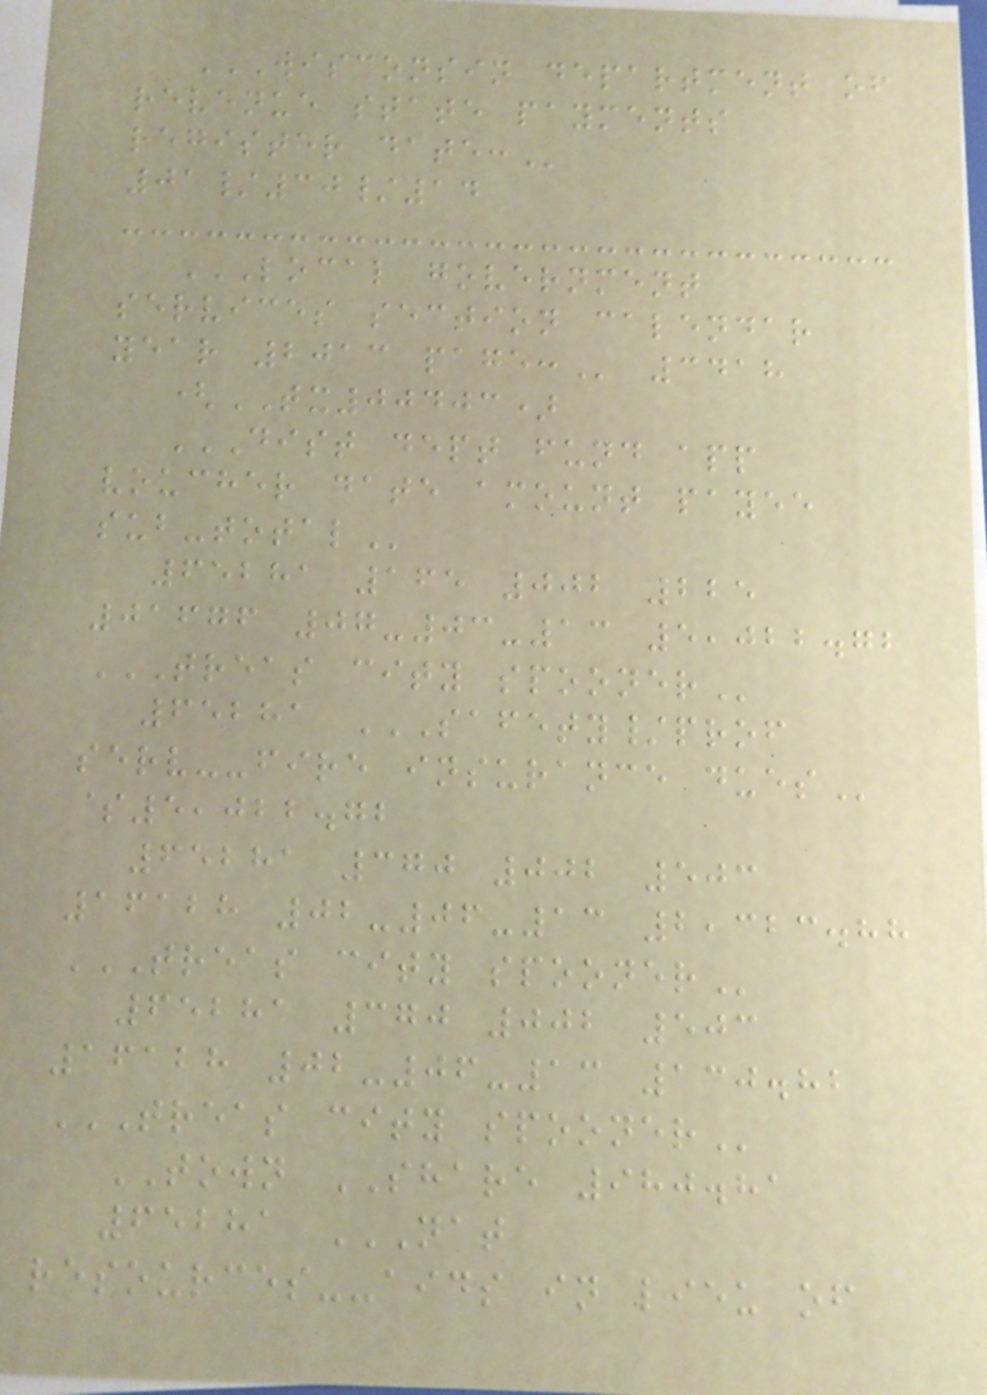WISCONSIN DEPARTMENT OF
REVENUE STATE PAYMENTS
REGISTER DATE:
01/30/14
LOCAL GOVERNMENT
SERVICES SECTION CALENDAR
YEAR 2013 PAGE: 3418
(TX00403)
DIST DEPT FUND APP
VOUCHER DATE AMOUNT PAYEE
SUB-TOTAL
65281 165 002 225
01676 07-03-13 5,022.72
TREAS CITY SPOONER
65281 SAFETY/PROF
SERV--FIRE INSURANCE DUES
$5,022.72
65281 370 002 503
16128 02-06-13 2,323.88
TREAS CITY SPOONER
65281 370 002 503
16128 02-06-13 130.82
TREAS CITY SPOONER
TOWN SHARE 980.81
65281 NAT
RESOURCES--AIDS IN LIEU OF
